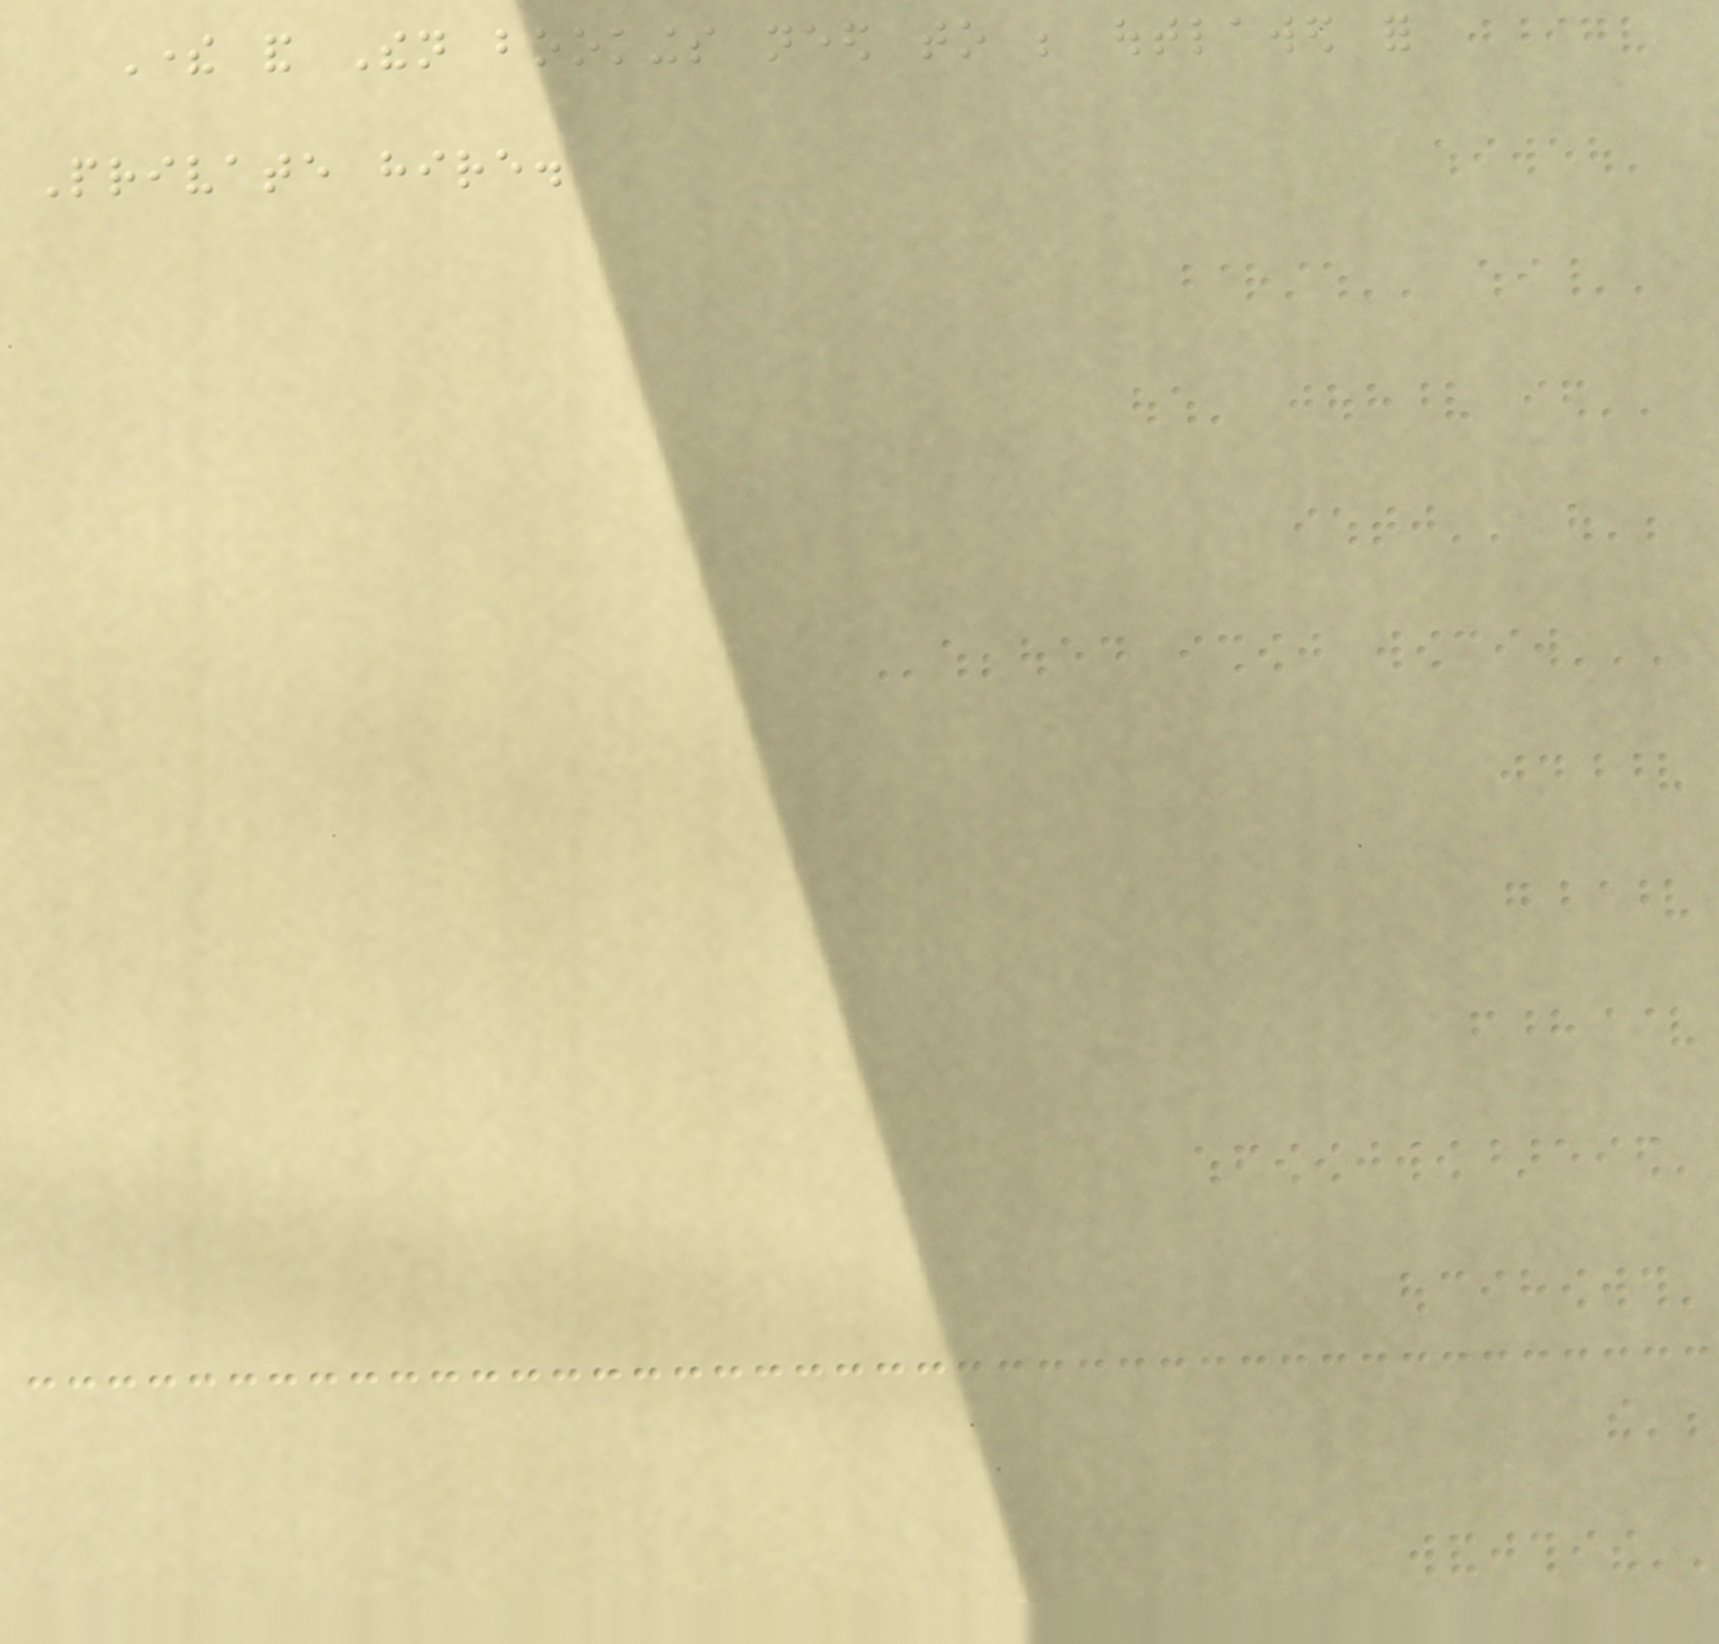There and Then bookings need to be outlawed for
Private hire.
